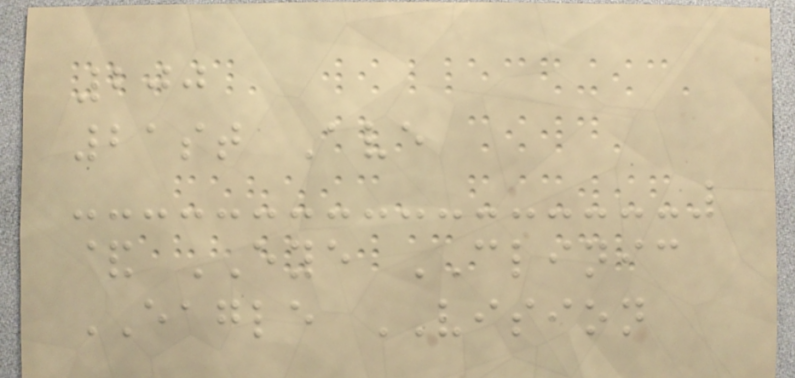200
21st Ave
& EYE CLINIC
EAGLE VISION
